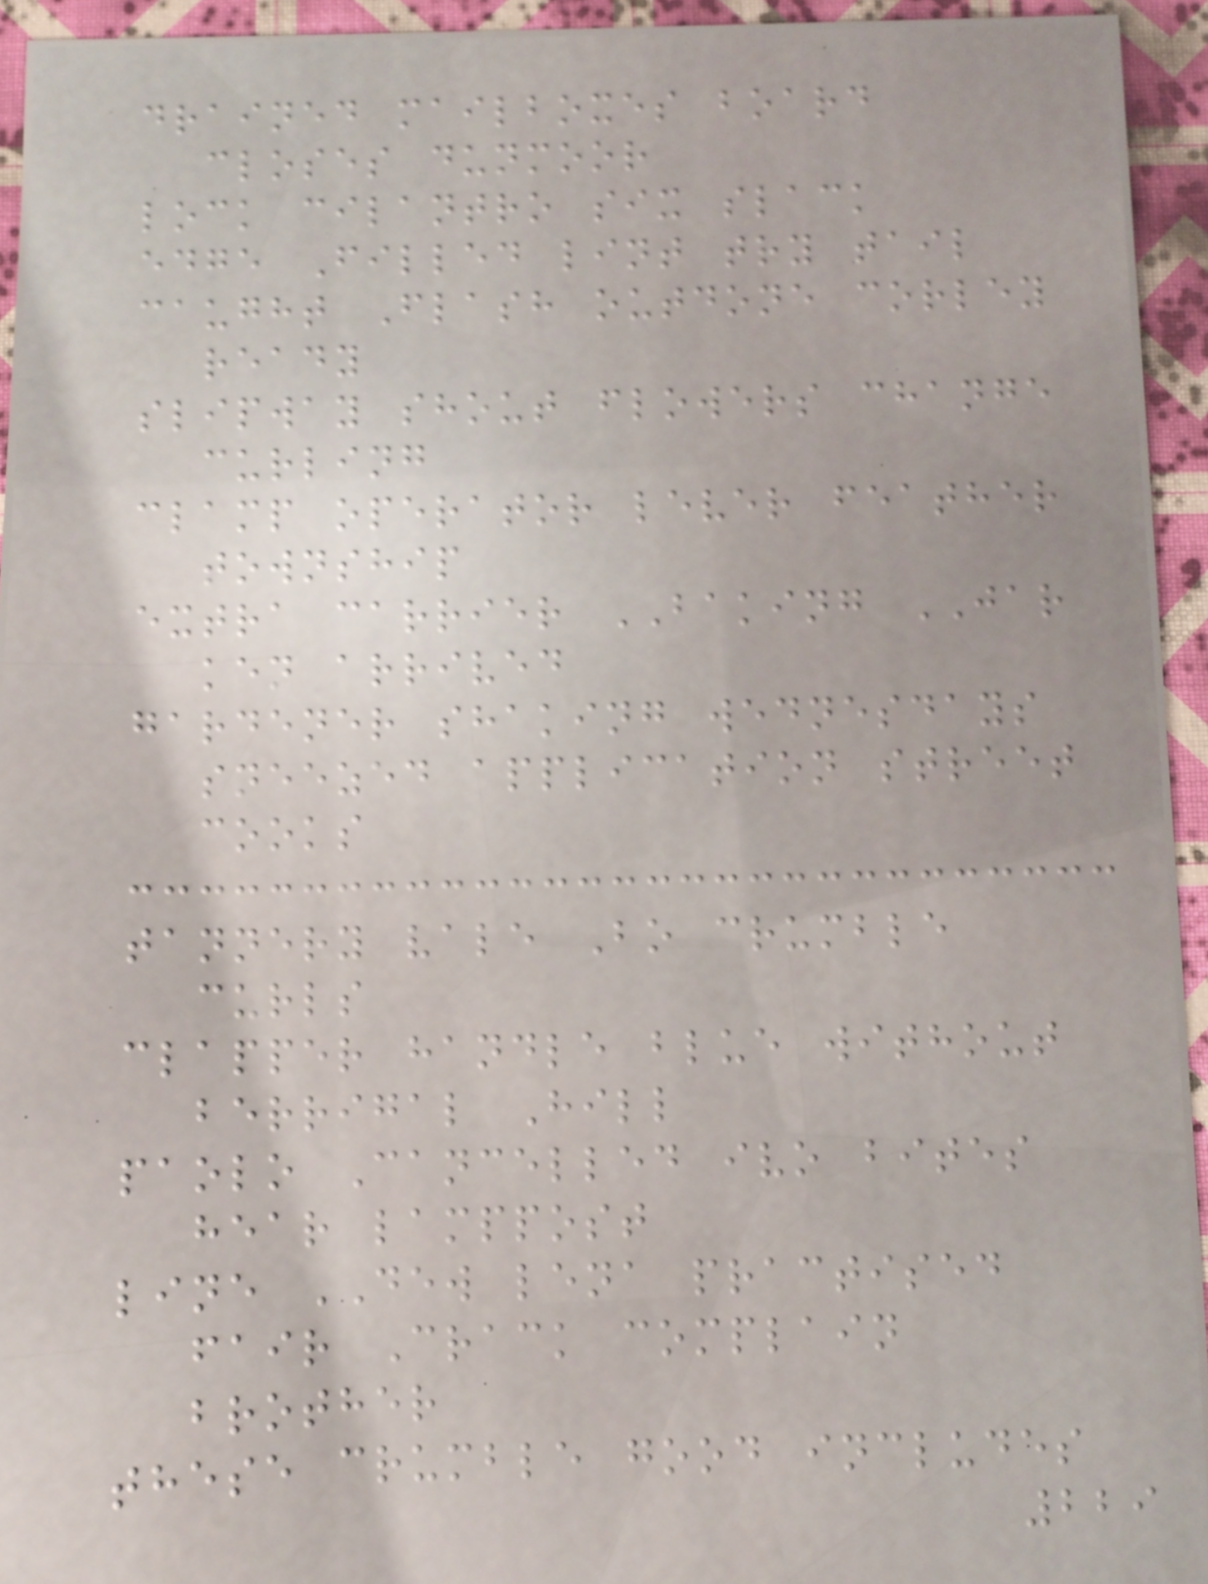drained mailboxes board
closes dunmoor
lock cilantro six slack
edge Filled lint try tail
caught Flash outdone corley
ready
slipway shout flowers change
curling
clamp operator lever feather
township
extra carrier BAKING JAR
ken arrived
gardener shaking wednesdays
sneezed application street
cooks
tannery vale Bo crumble
curls
clapper handle blue without
berrigal Hill
paolo Cancelled ivo bites
hear lamppost
line DEW lena practised
fair Crack complain
brother
these crumble good includes
229
